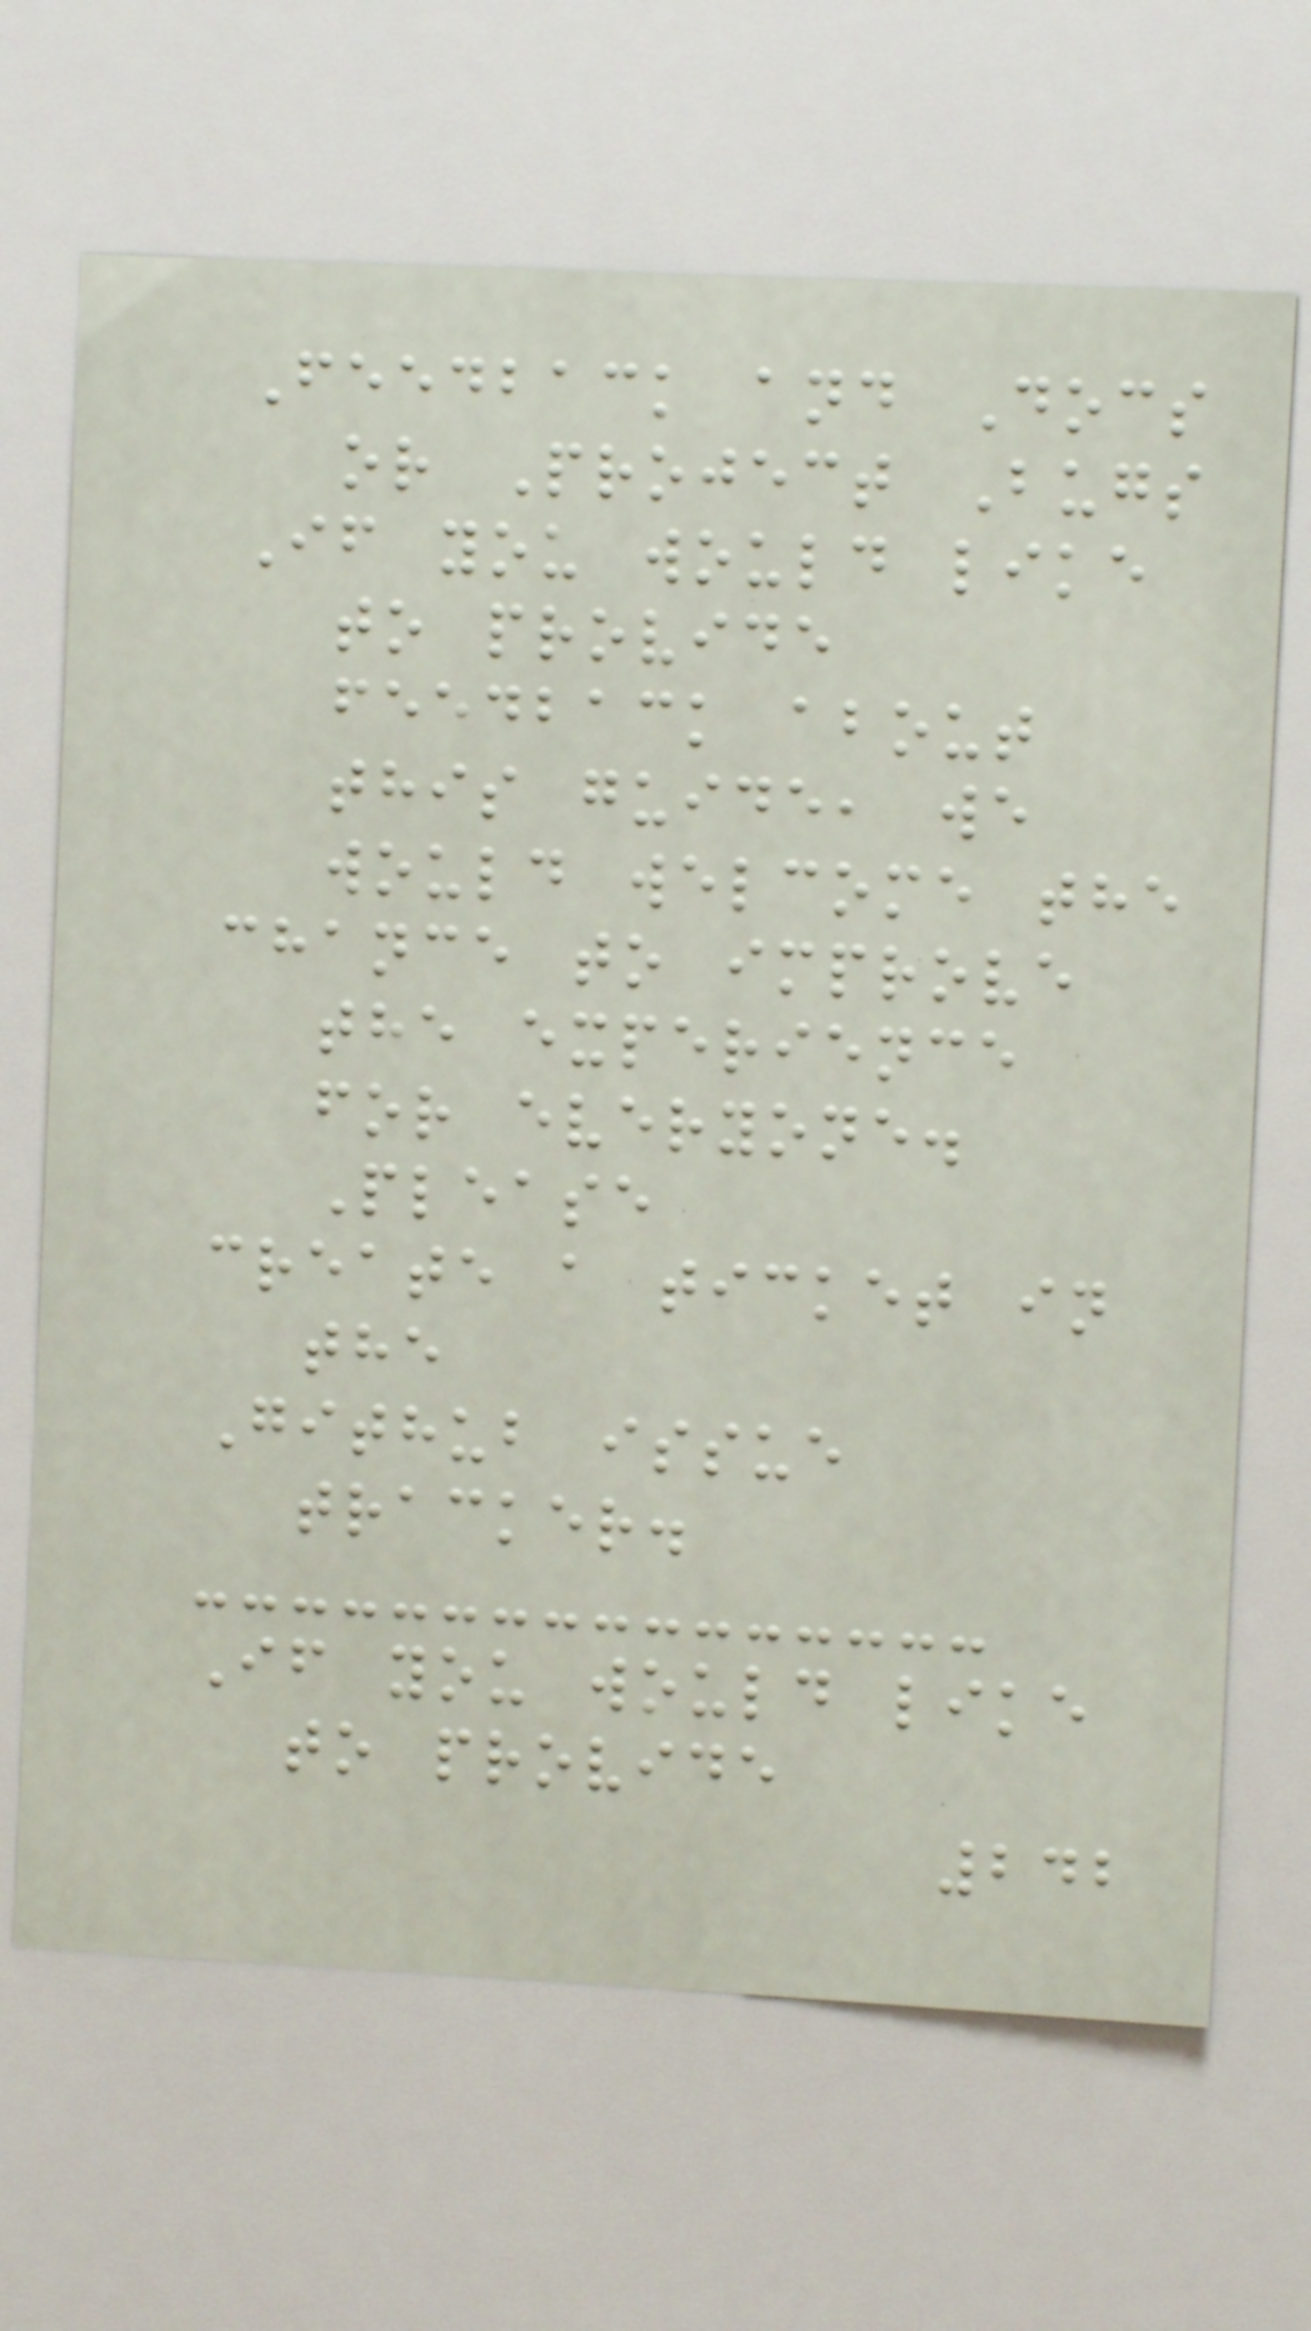Feedback and Docs
or Project Bugs
If you would like
to provide
feedback about
this guide, we
would welcome the
chance to improve
the experience
for everyone.
Please
create a ticket in
the
Github issue
tracker.
If you would like
to provide
242
